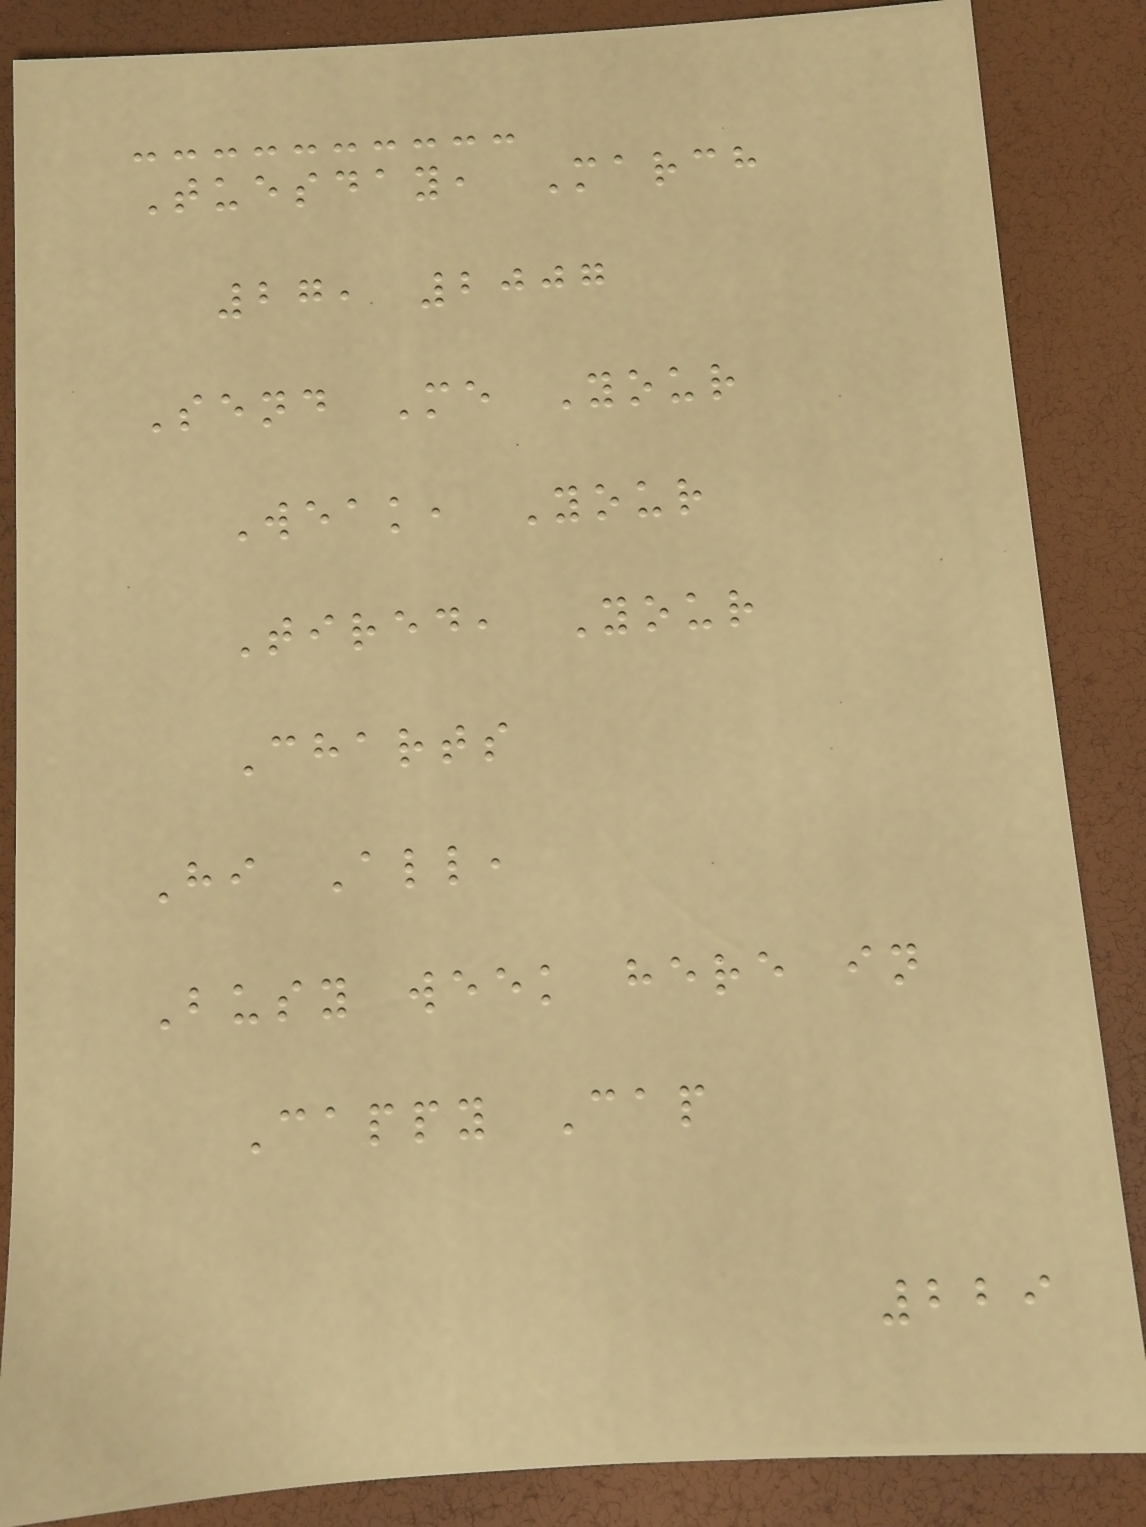Tuesday, March
27, 2007
Send Me Your
Weak, Your
Tired, Your
Charts
Hi All,
Busy week here in
Cappy Cap
229
